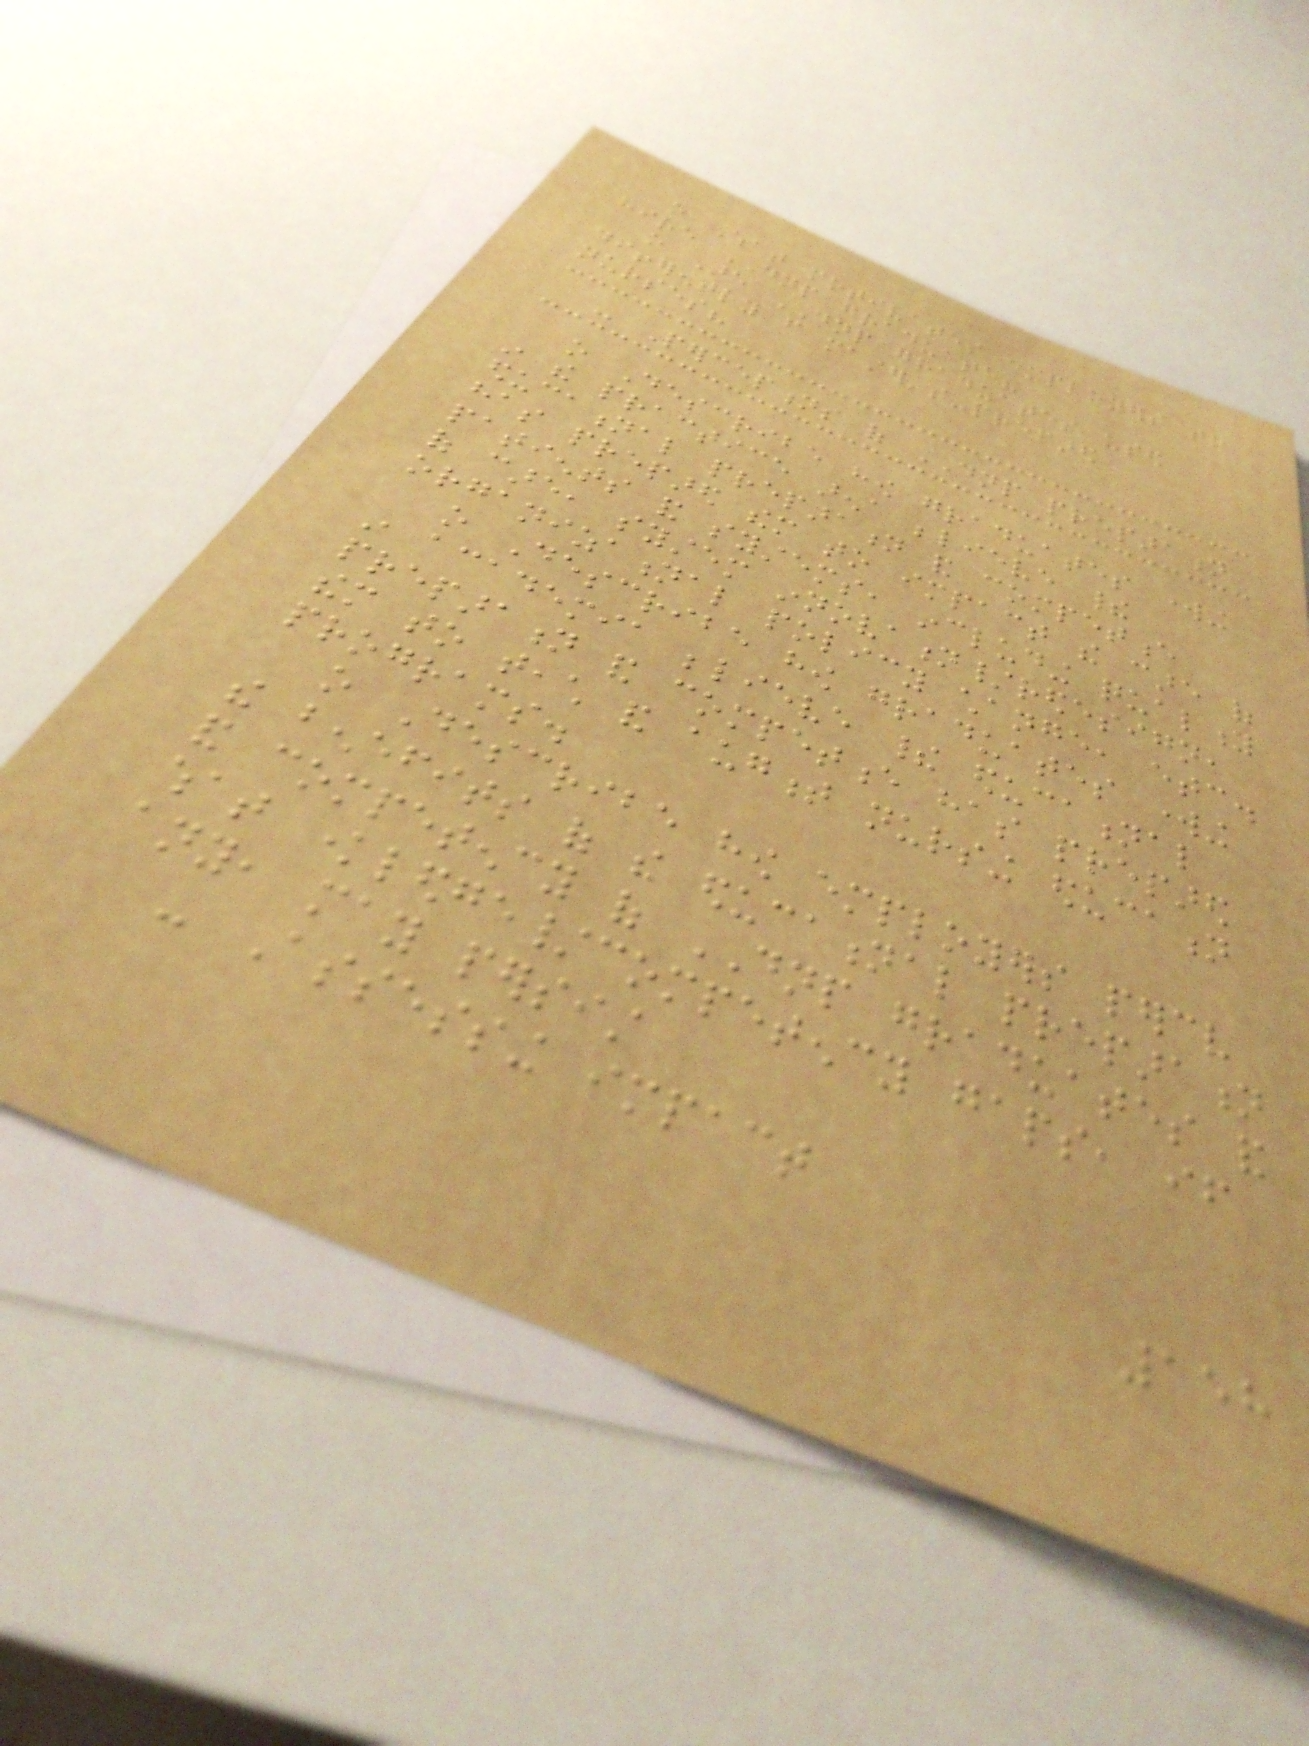o What motivates employers to
hire DNP graduate?
o Are DNP graduates used
differently from master's-prepared
nurses?
- Perceptions of DNP preparation
o Describe how graduates working
in the practice arena believe their
educational preparation and competence
has prepared them to impact the care of
patients and systems, including quality
of care, system innovation/redesign,
organizational policy change, etc.
o Describe how graduates working
in academia believe their educational
preparation and competence has prepared
them to teach and augment nursing education
programs.
o Describe how employers perceive
the benefits of the educational preparation
and competency of DNP graduates and
what knowledge/competency gaps, if
any, may persist
- Assessing impact
158
